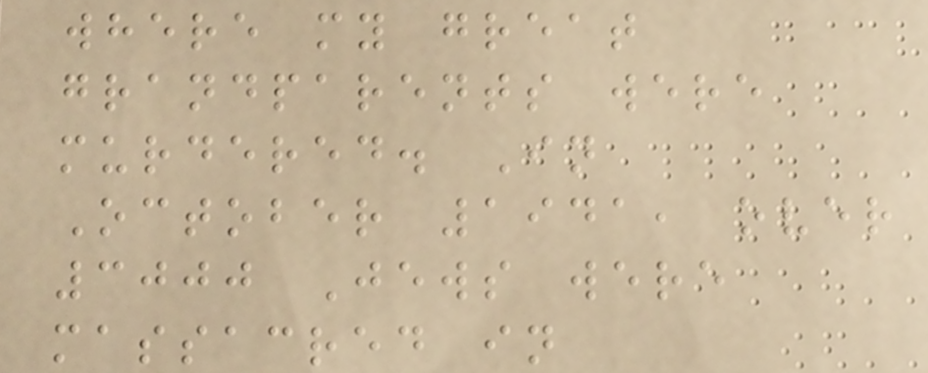where my great
grandparents were
murdered. In
October 1941, over
3000 Jews were
massacred in
